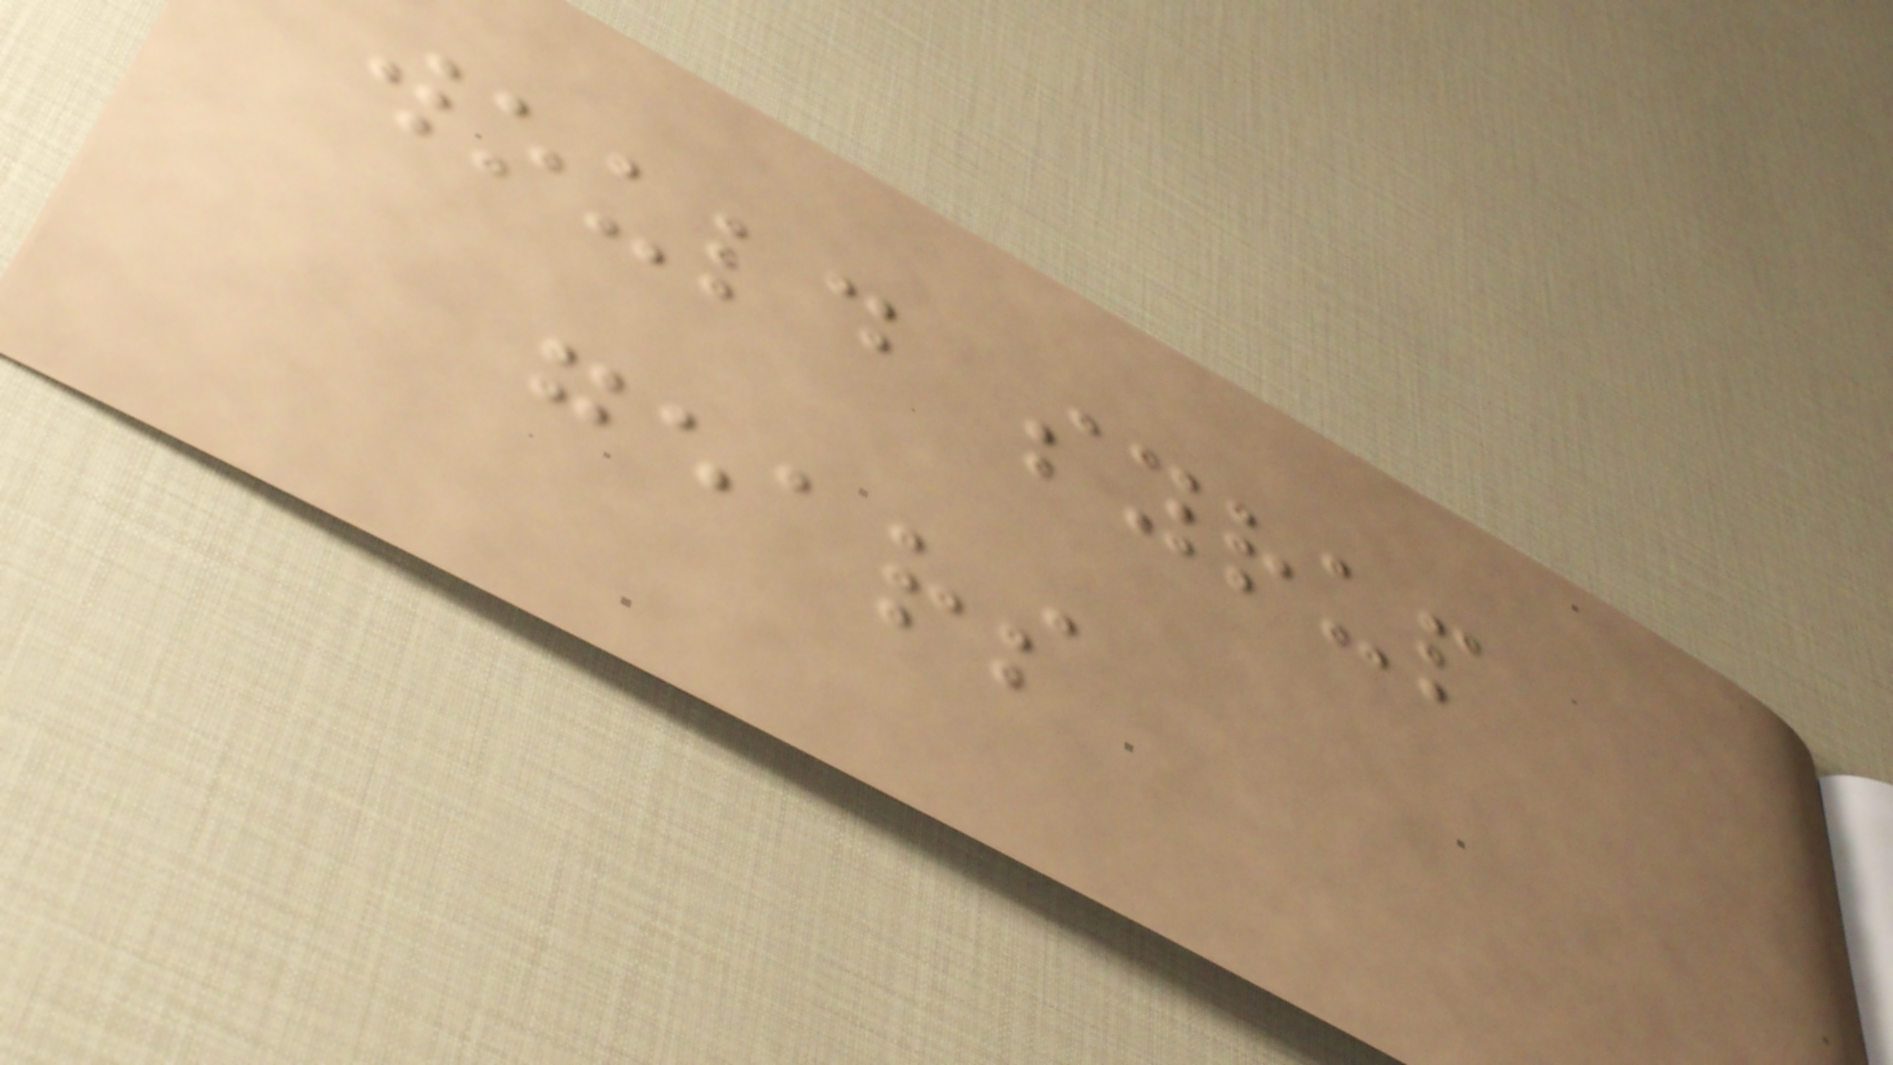would syrup
gears
